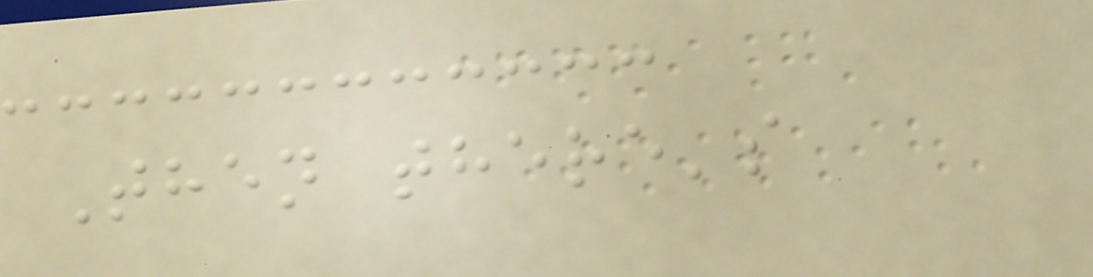Then there's
